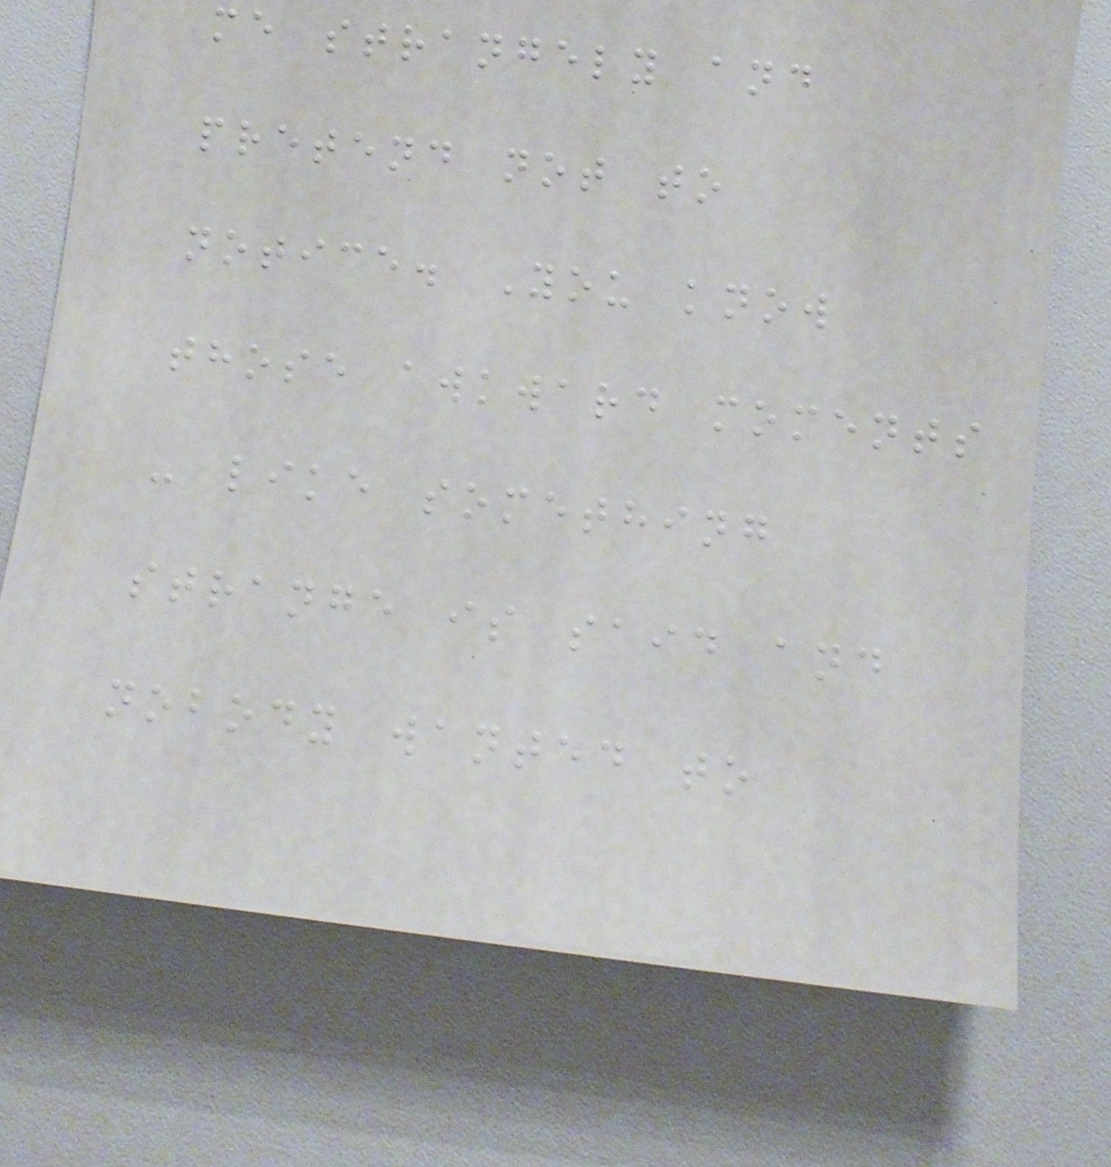me strangely and
pretend not to
notice. You know
those awkward moments
- like something
strange is said and
nobody wanted to
